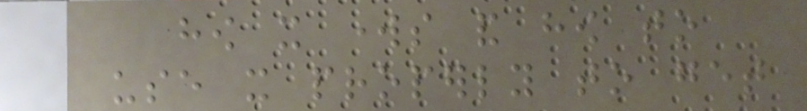how it works and how to
use it properly to get
